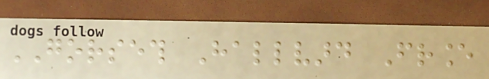GORSETH Hallvard France
